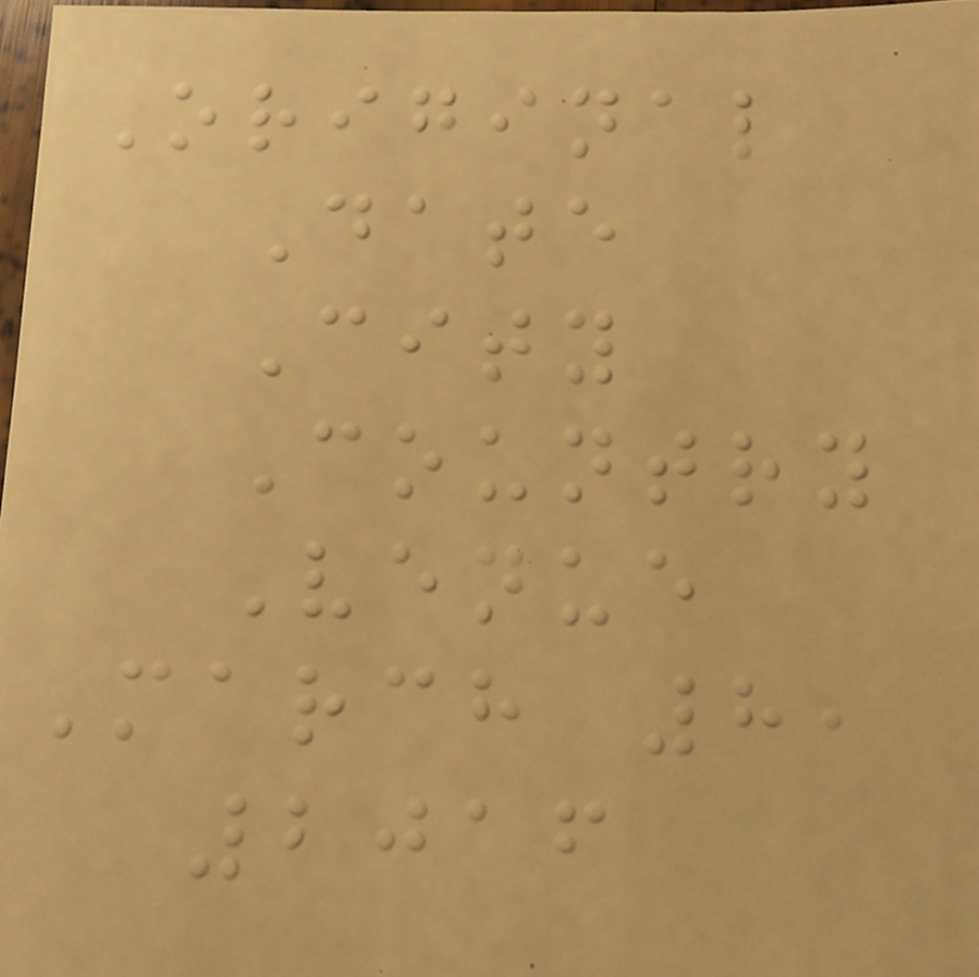Original
Date
City
Country
Venue
March 8,
2016
